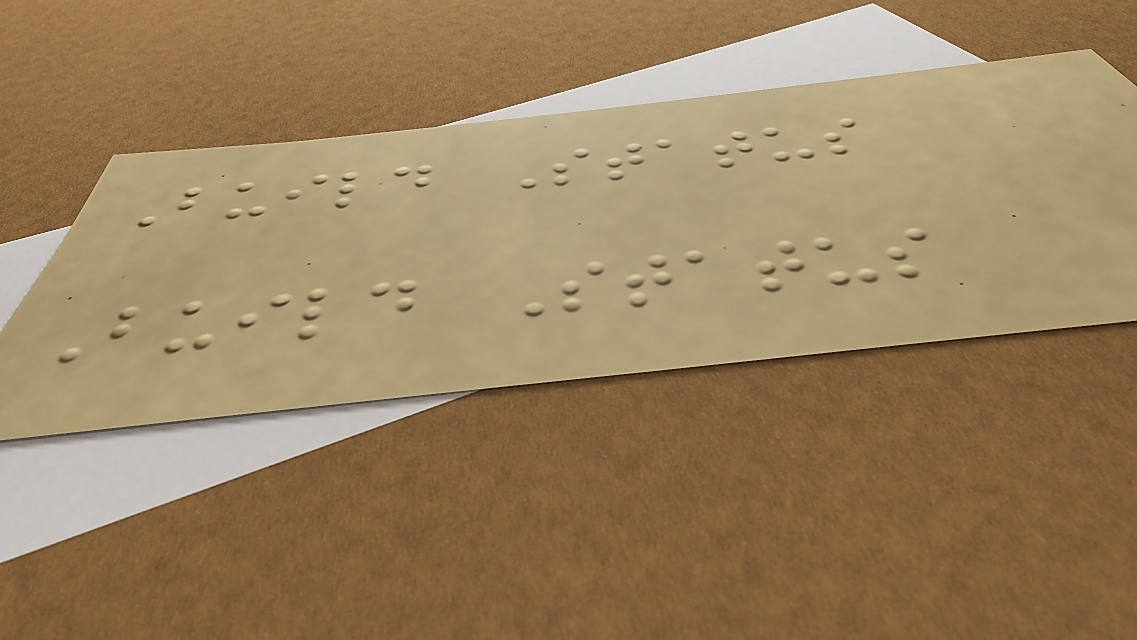Build Status
Build Status
